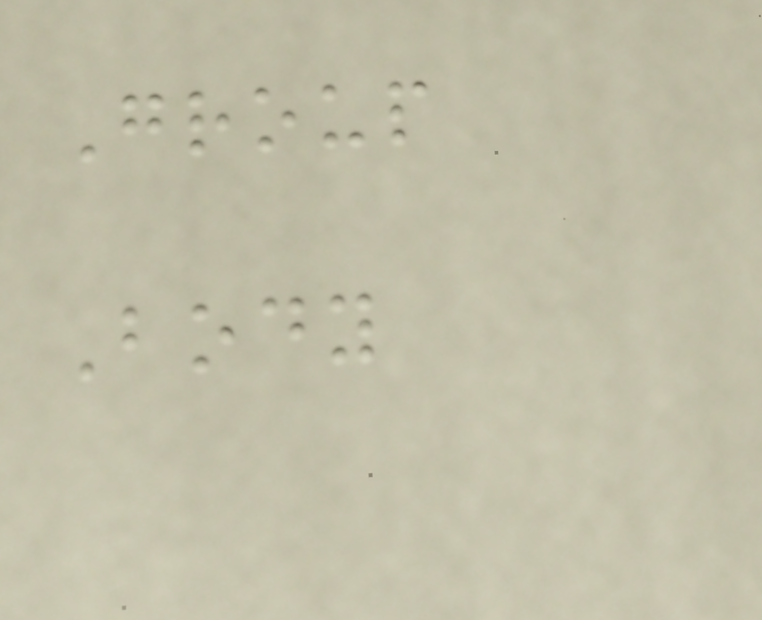Group
Body
